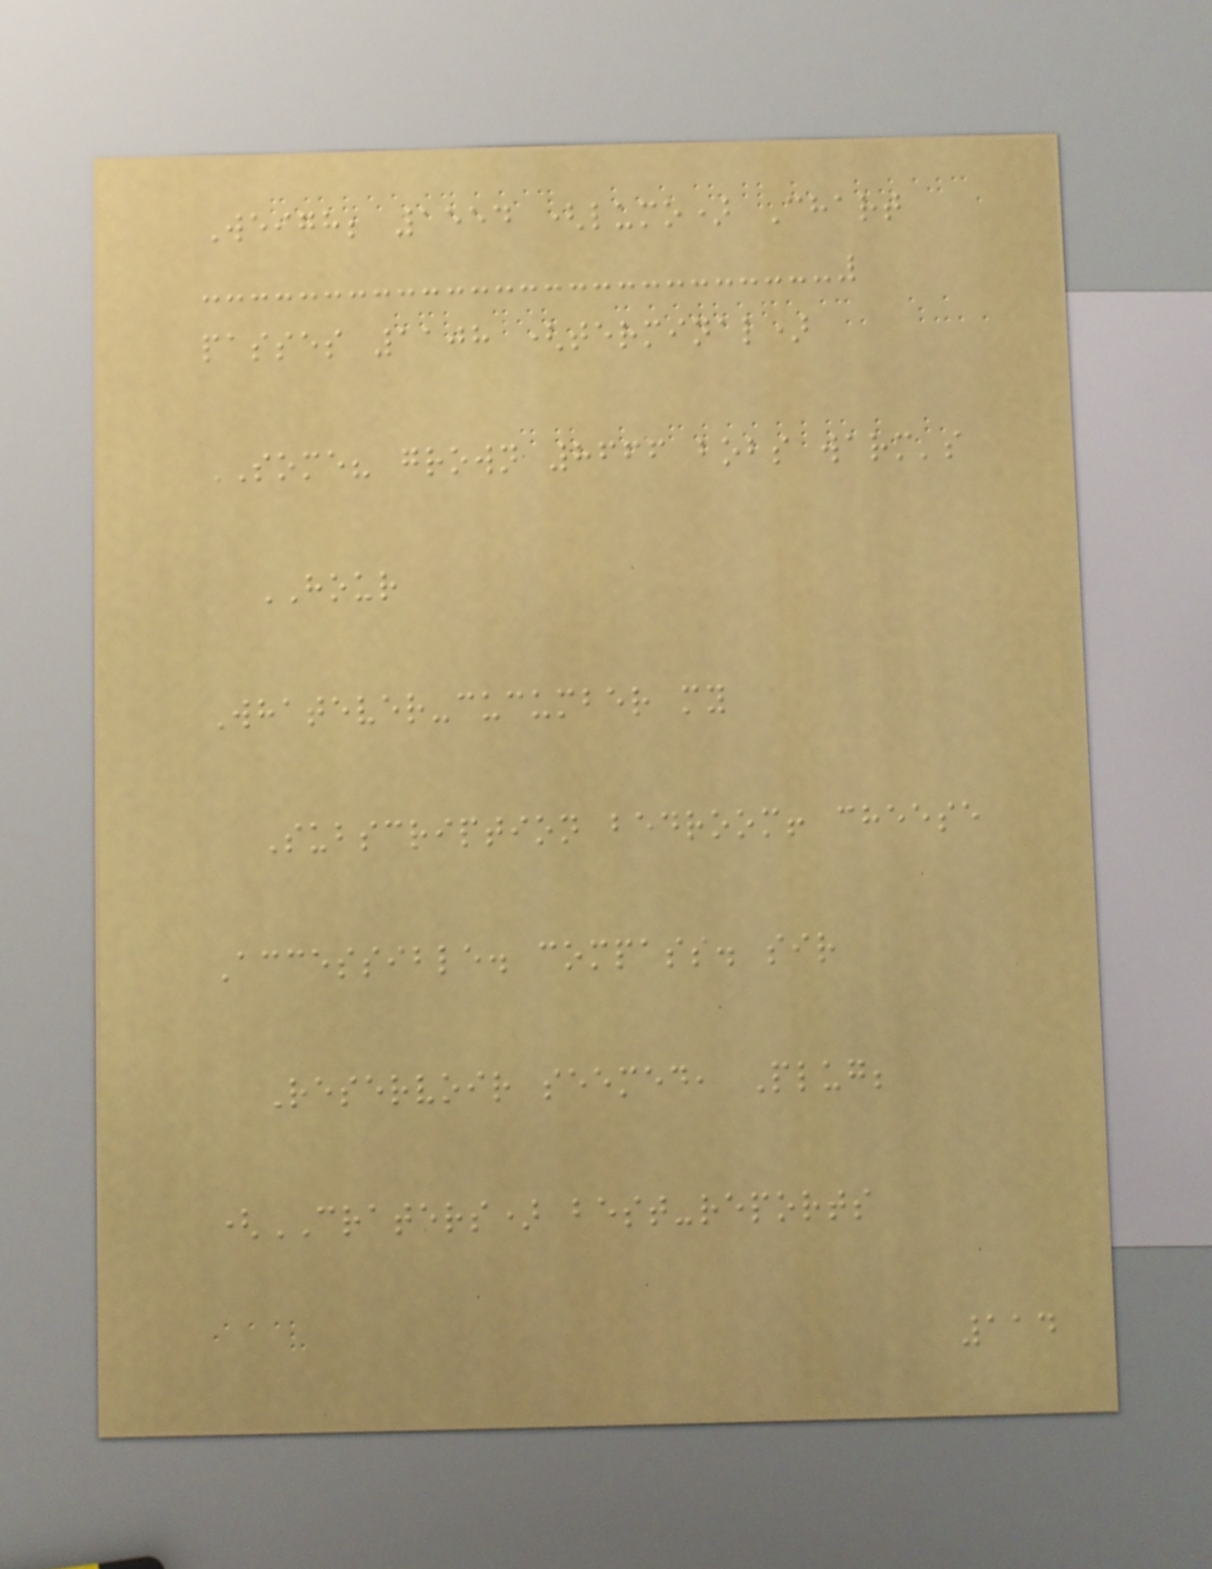Weigh; 1554 (lumo) Chart
passes 1108 (terminal)
SOME? grown 8666 bobs warm's
HOUR
Whatever-cucumber my
Subscription bedroom! cheese
Accessible. compass. sir
Reservoir seemed, Plug;
(CRATERS) best-reports
114
